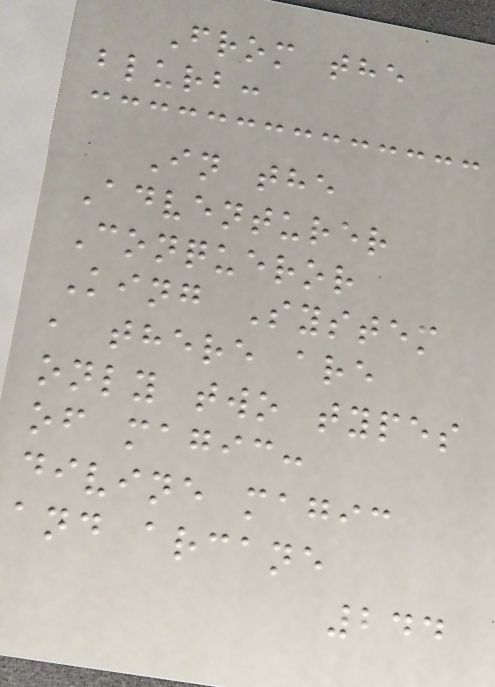From the
blurb:
In the
Adventurer
Conqueror
King System
, there are
only two types
of magic:
divine magic
and arcane
244
